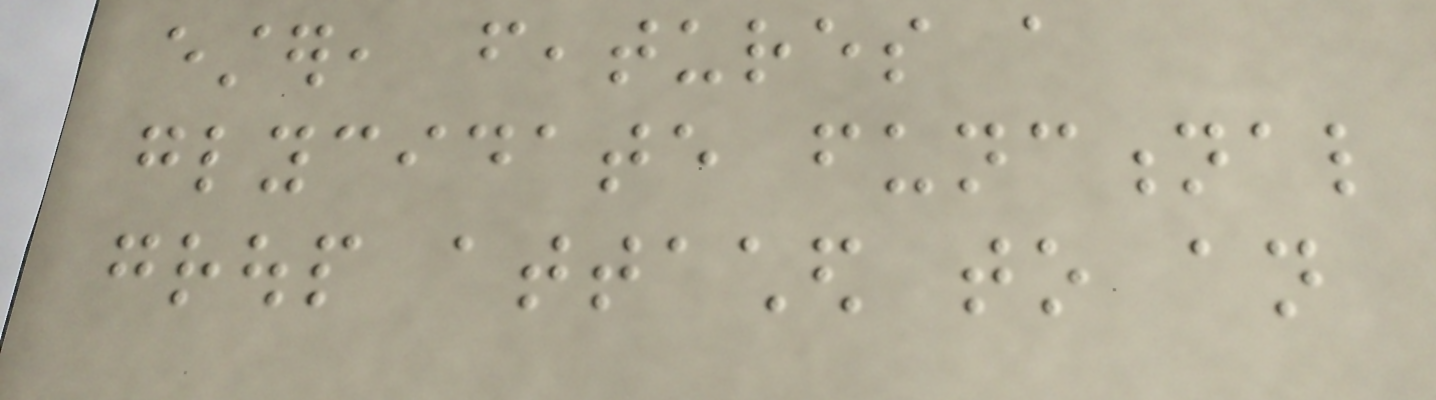ester, features a
glycidate functional
group attached to an
